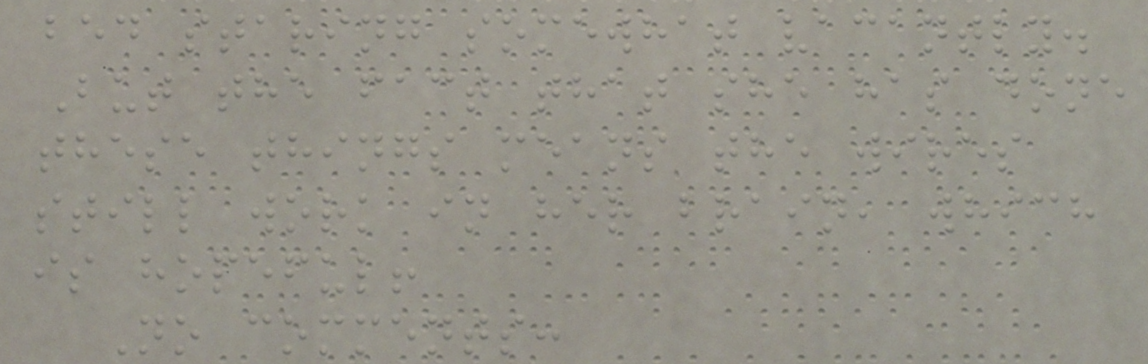bed staring somewhat vacantly.
But the fact that she has done
these things means the wires
still work in her brain, which
is hopeful!
No comments:
